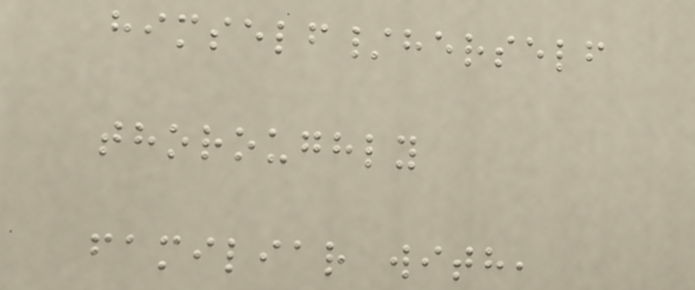himself/herself
thoroughly
familiar with,
